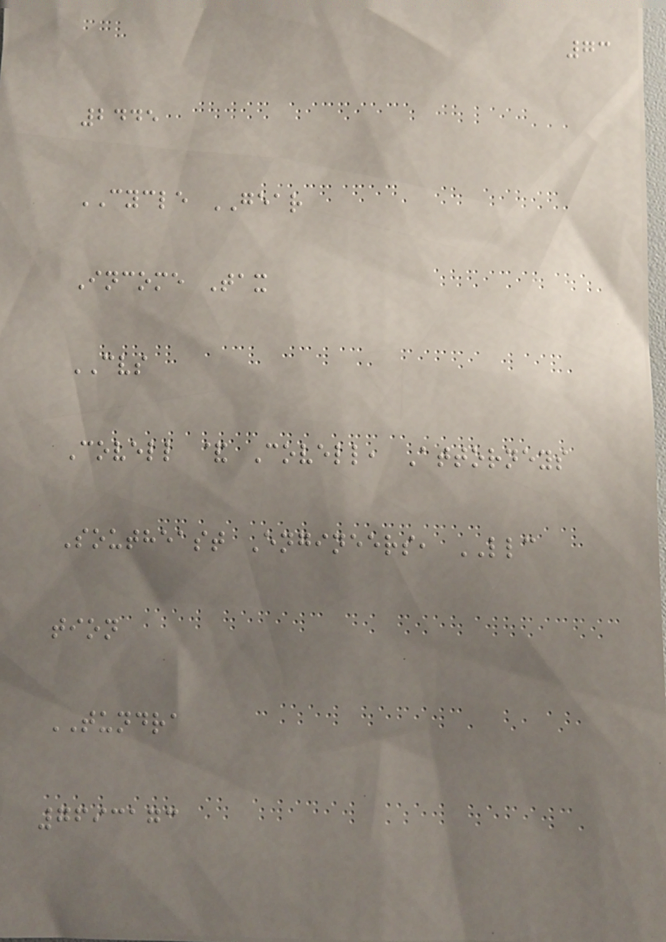73
2445
CYCLE GEAR
Income Tax
CVS
Covell & Covell, Attorneys
Southeast Engineers, LLC
tion
TUNDRA
7693173
